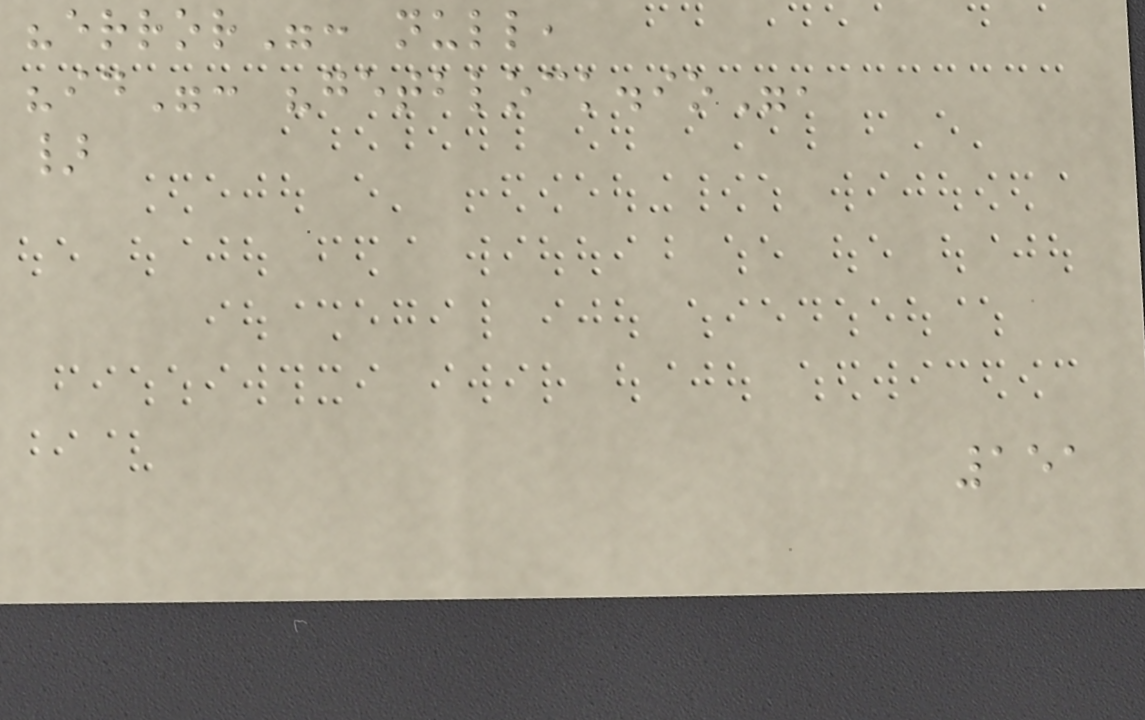"error": null,
"id": "getblock.io",
}
151
